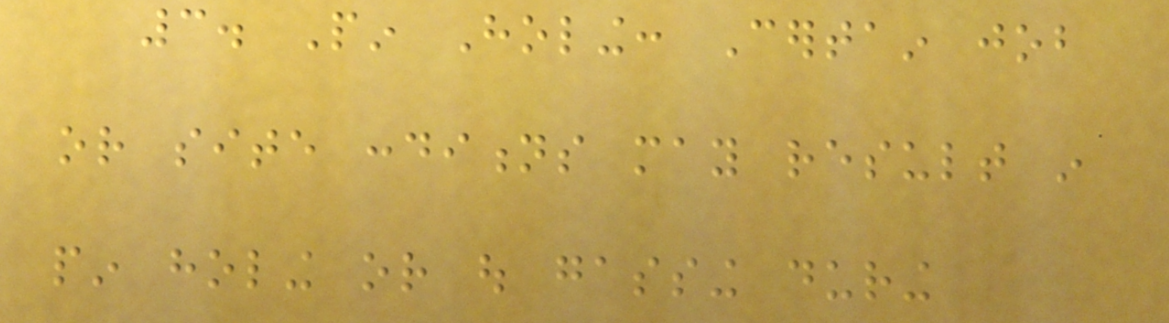3. Pin Holing: Certain job
or site conditions may result in
pin holing or out gassing during
